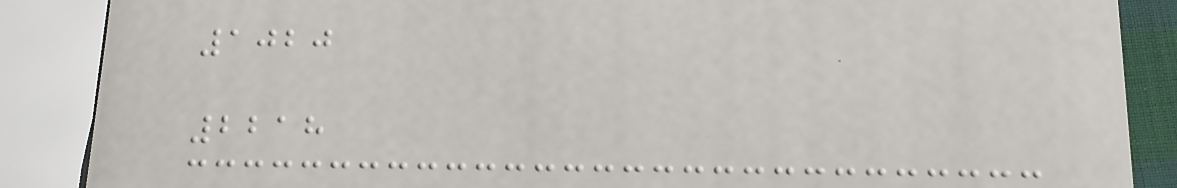1020
2218
